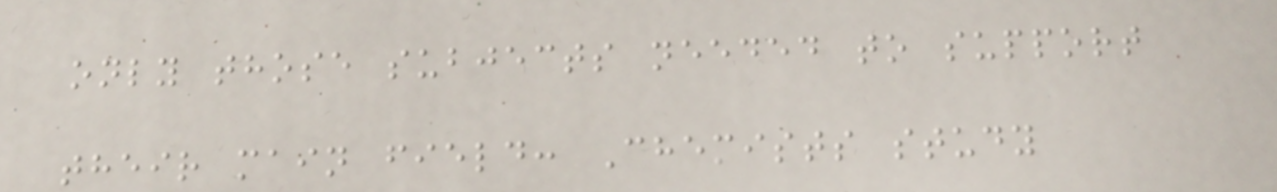only those subjects needed to support
their main field: Chemists study
